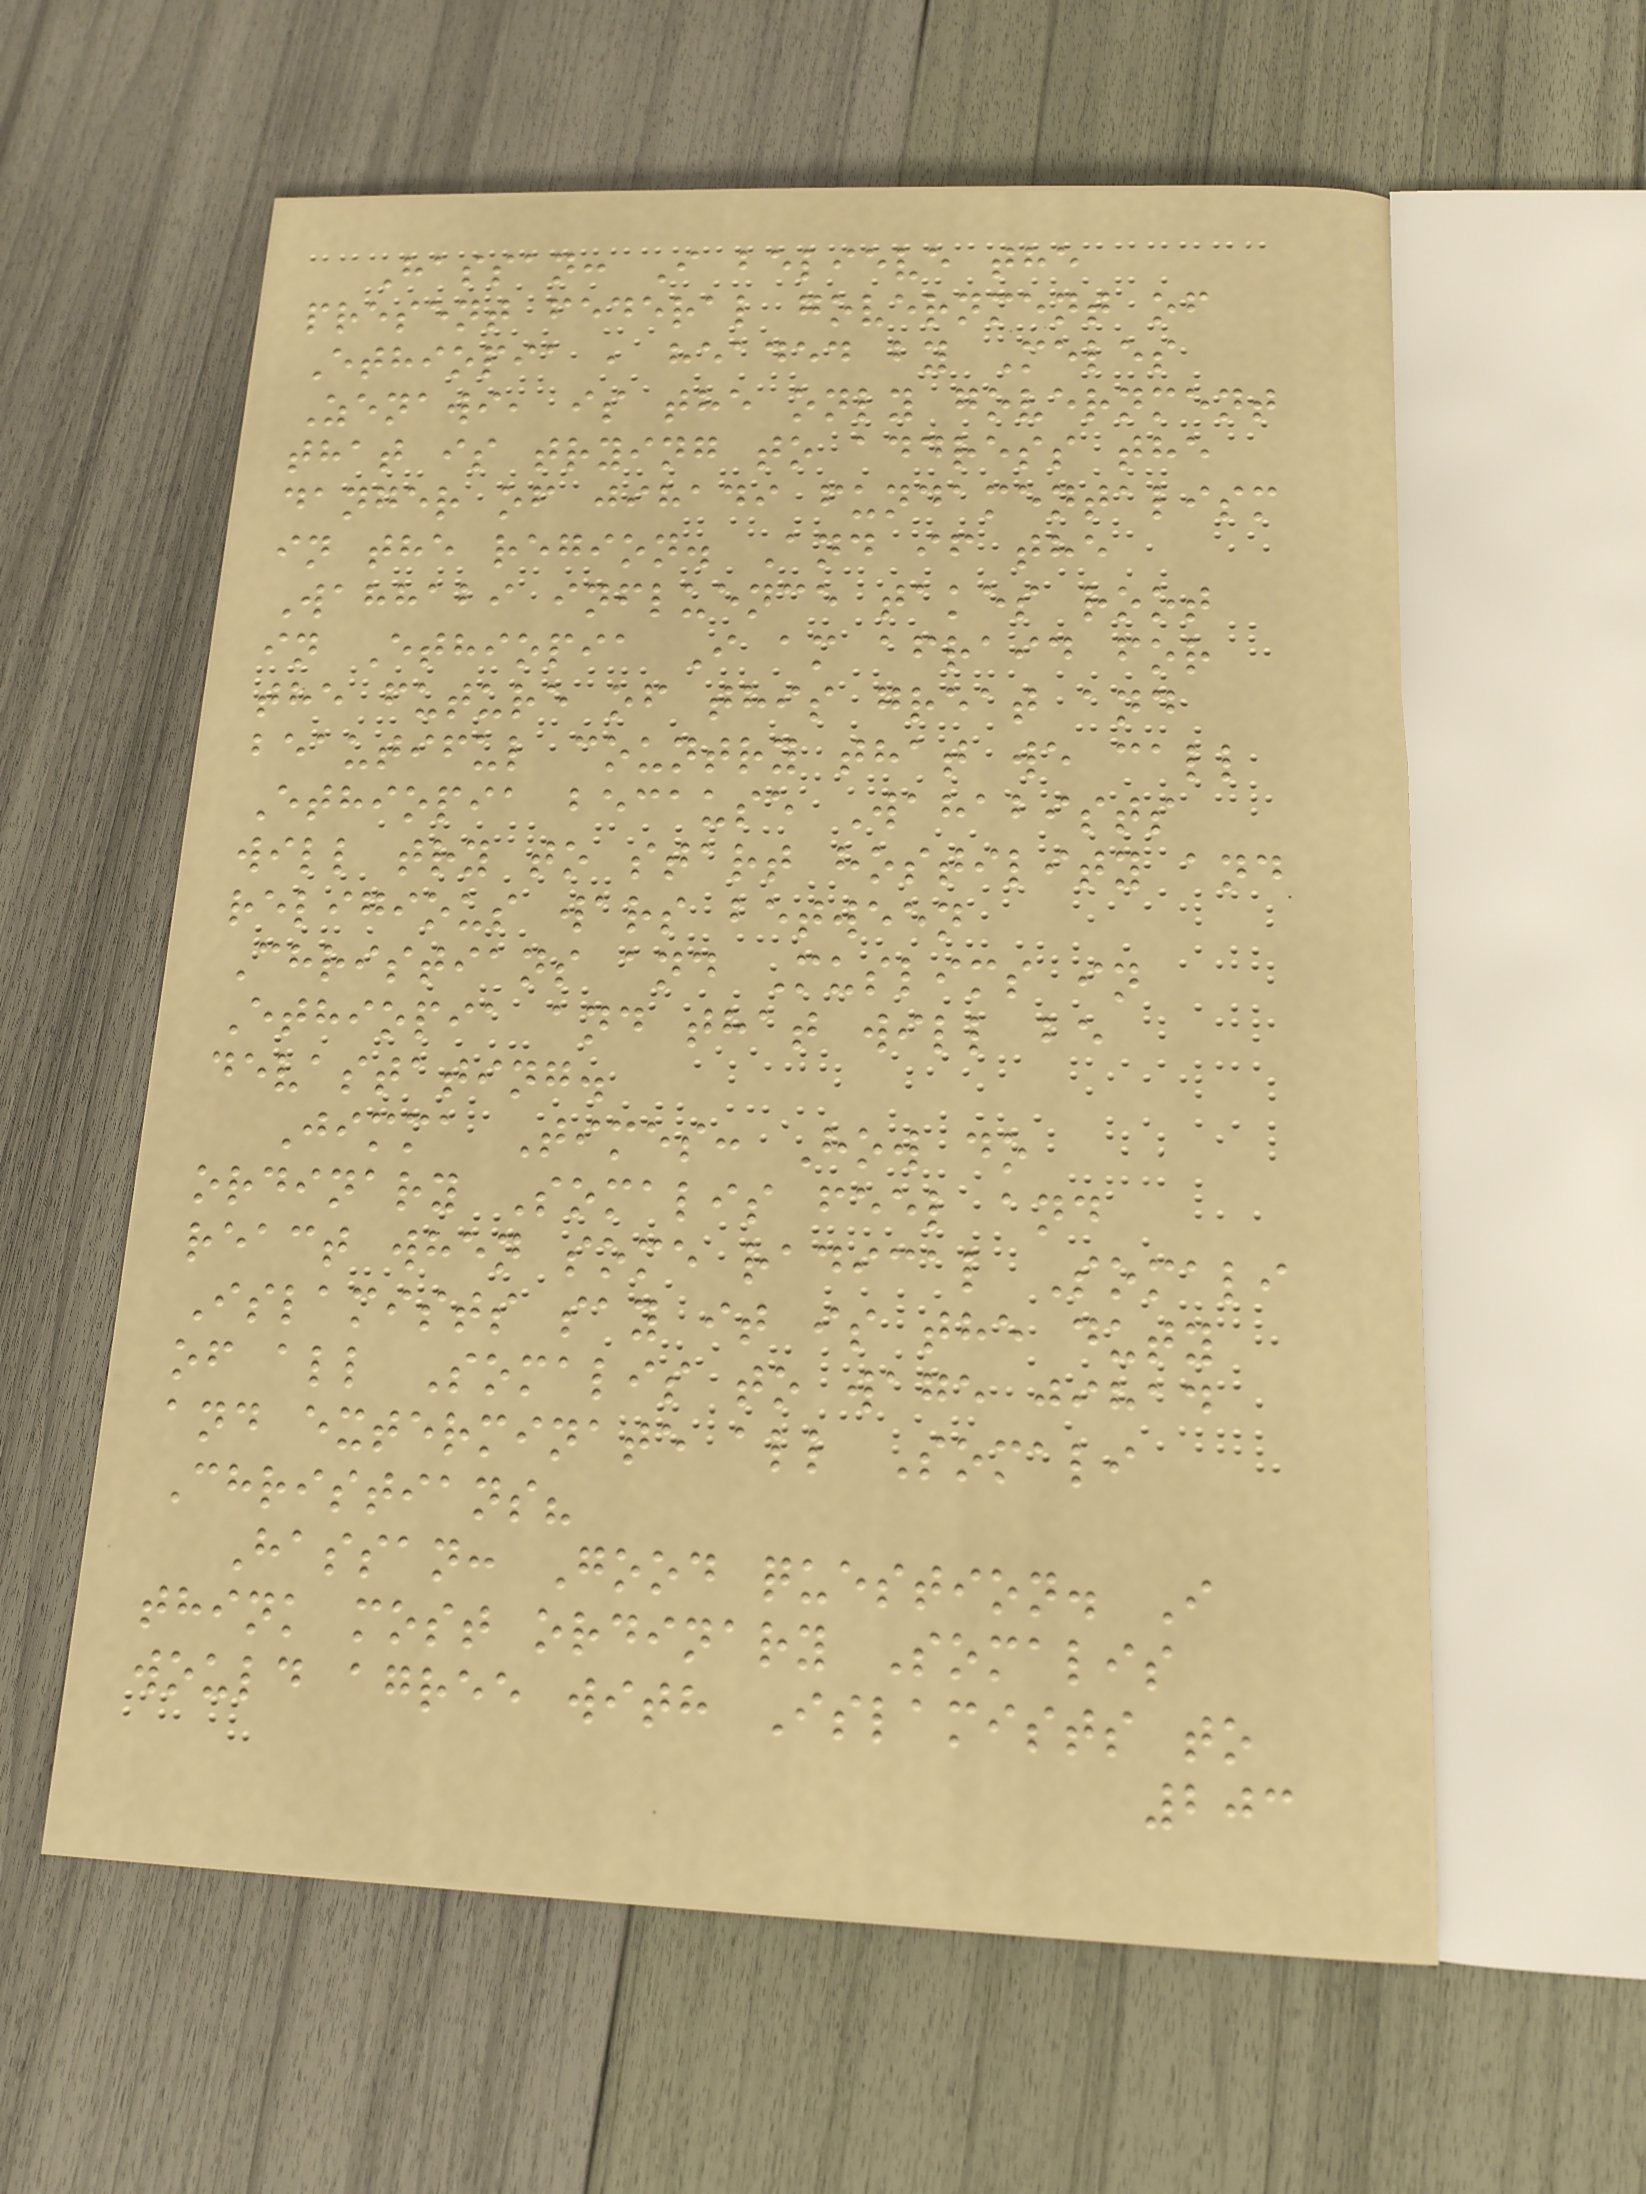Hassan: I believe the
present federal government of
Ethiopia , headed by Meles
Zenawi, is the only government
that is trying to address the
danger of jihadi fundamentalism
in the region. And if the
Wahhabi influence takes root
in Ethiopia I am afraid for
the future of this great and
beautiful country that we call
Ethiopia because Wahabists
will try to start hostility and
religious wars between
Christians and Muslims in
Ethiopia and that will be
devastating.
Jimma Times: How do
ordinary Somalis feel and
react when some radical Somali
Islamists say it is the duty
of all Somalis to wage jihad
and exterminate all Somali
Christians?
Hassan: Good question. I
think most ordinary Somalis
would agree with Islamists to
203
